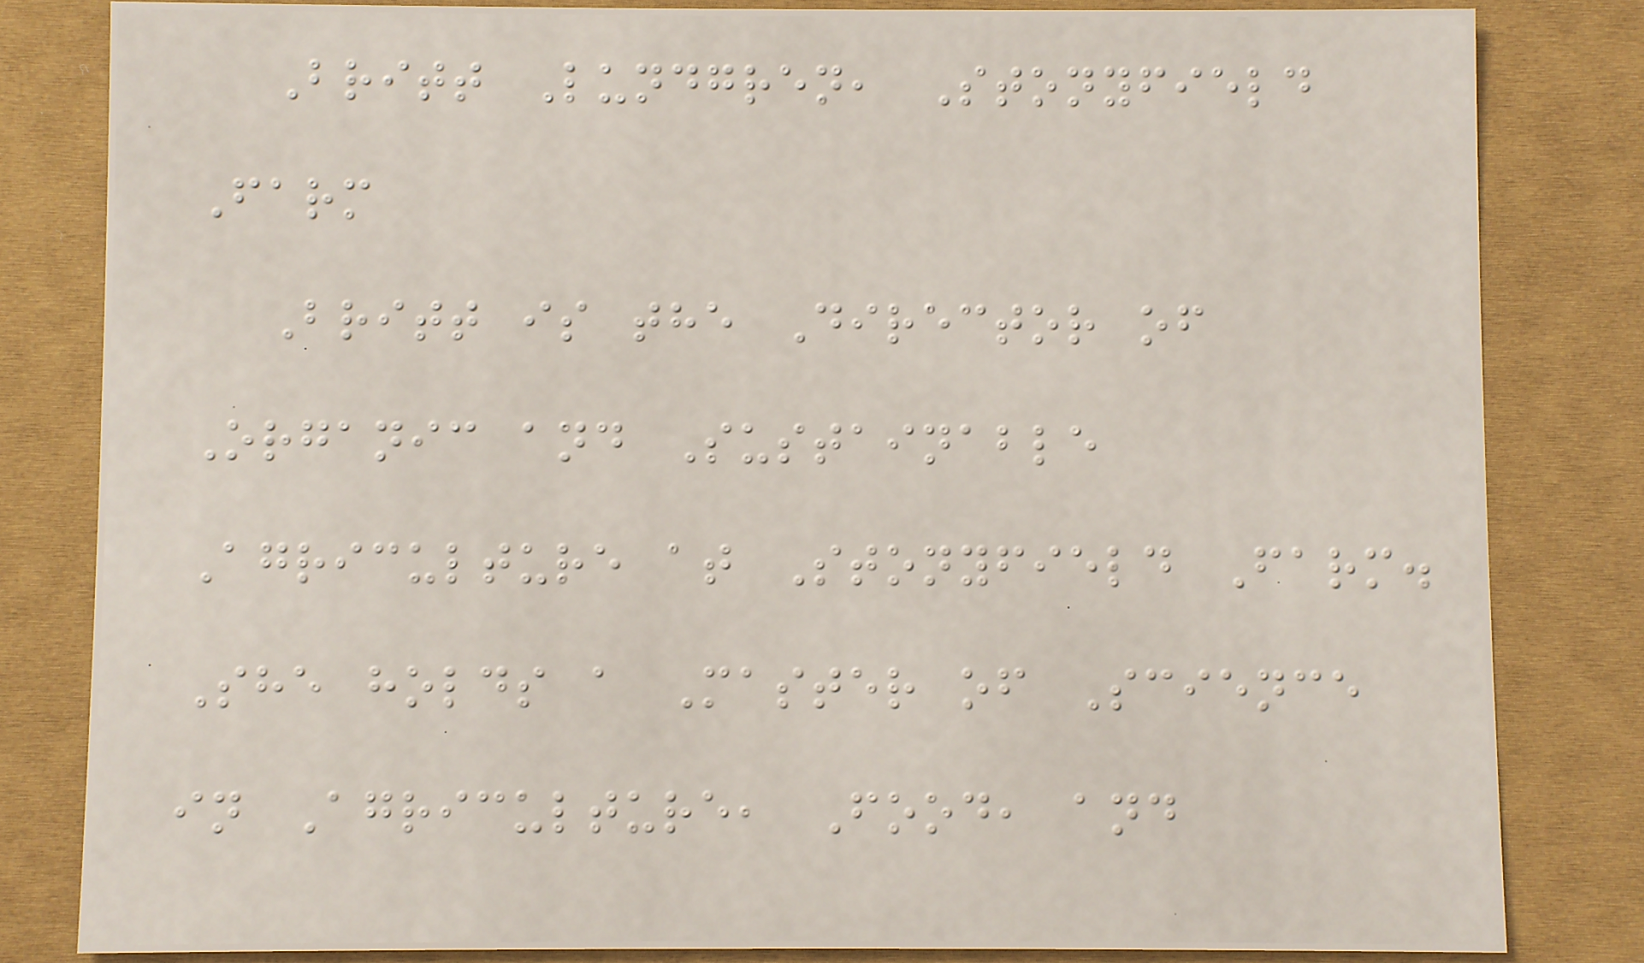Britt Lundgren, Stonyfield
Farm
Britt is the Director of
Organic and Sustainable
Agriculture at Stonyfield Farm.
She holds a Master of Science
in Agriculture, Food, and
